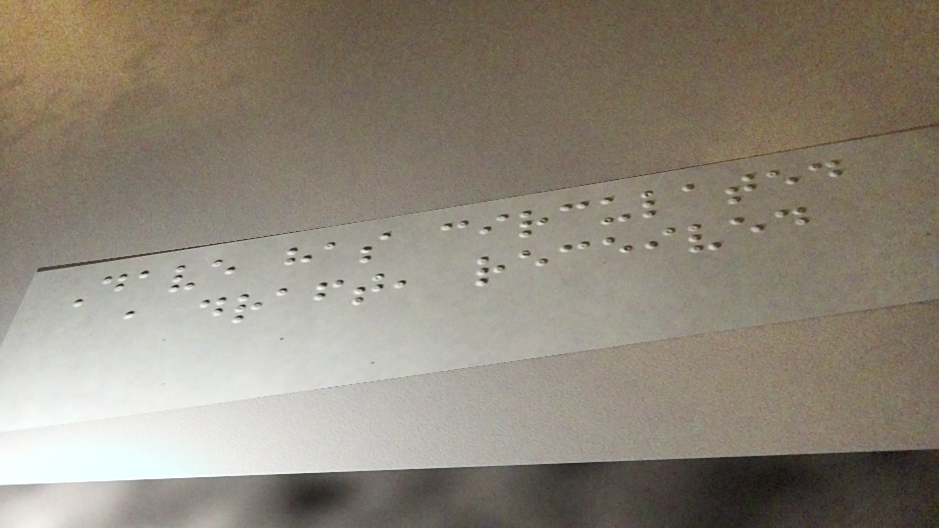Dave has circulated
a draft, received
